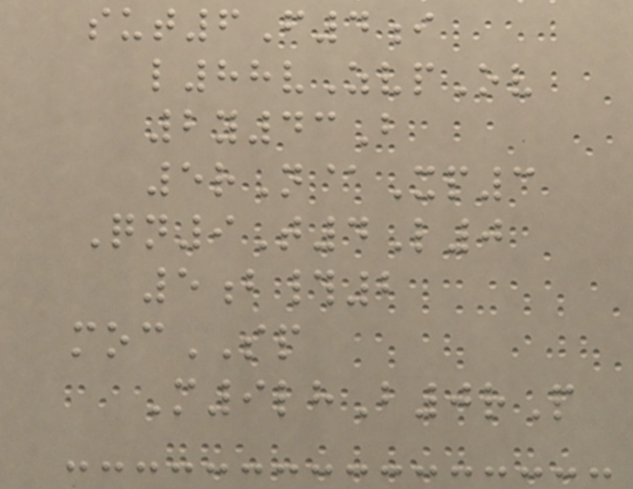sut6F4i
l88vZvpOv
2y43B
5rN@Xp3
Qn9T4L0
5b#2
mocSP
M9lhB0rP
